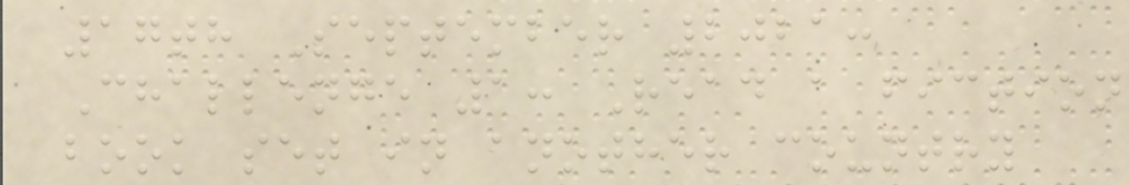17th September 2021:
Challenge 1: Read a fiction
book set in another country
